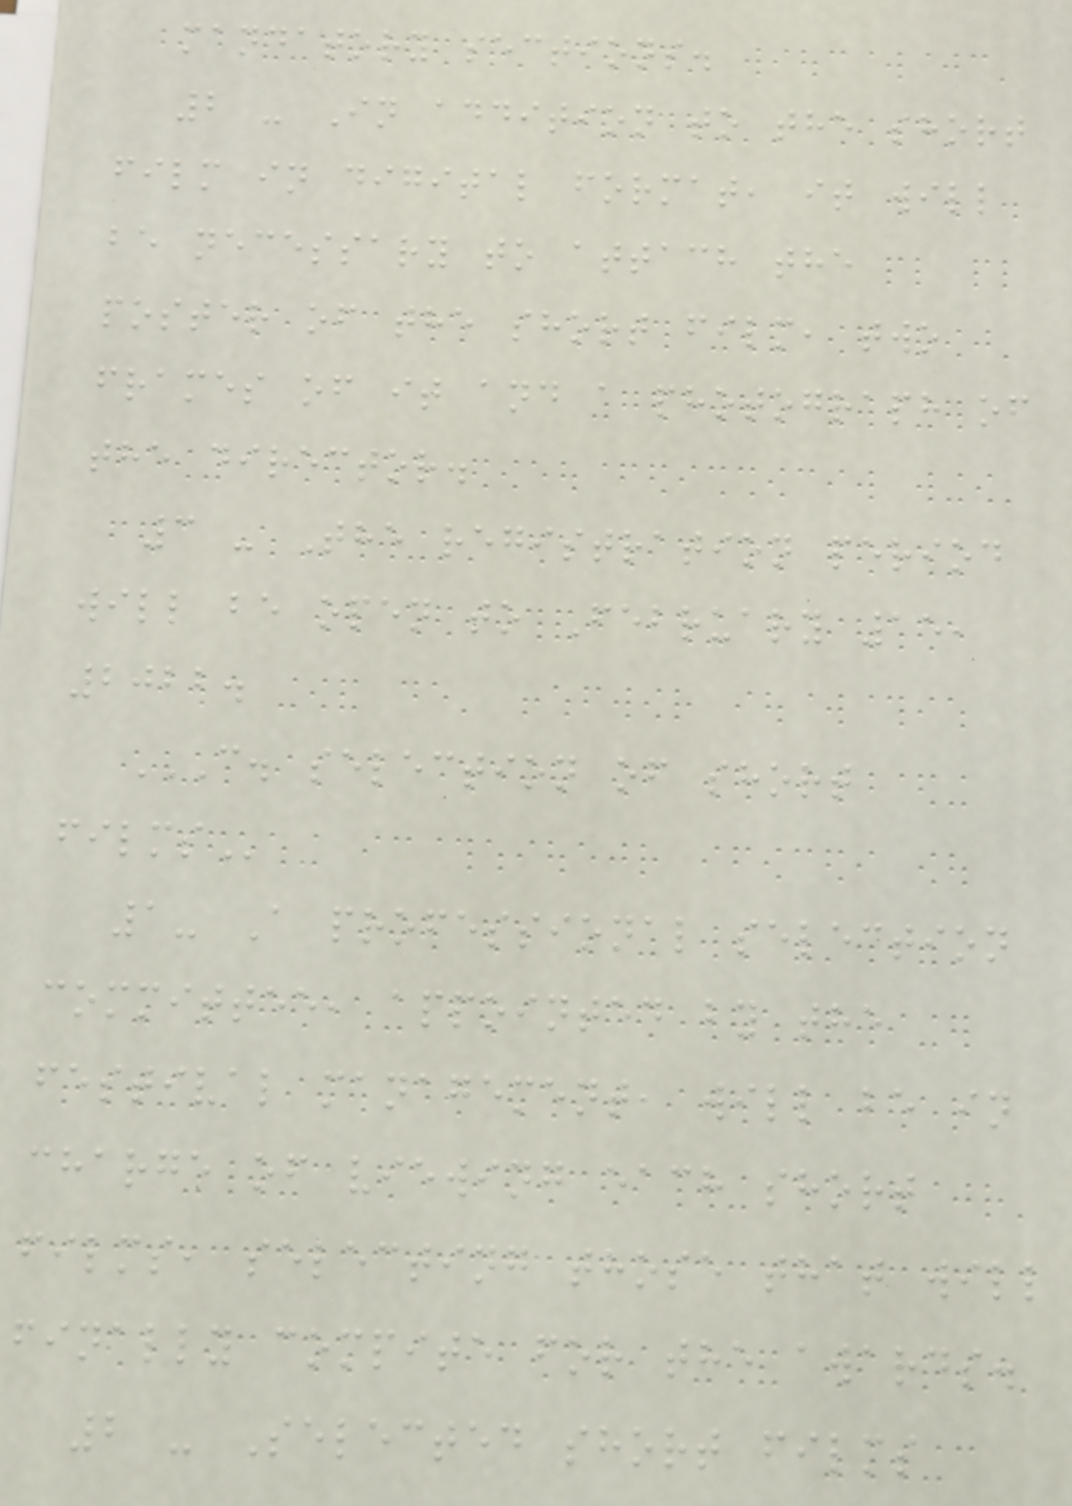mandatory sections.
2 - In addition to the short
film in digital format, it will
be necessary to attach the
poster of the short film, two
frames of it and a photograph of
the director.
3 - The registration period
will be open to February 15,
2022.
C. SELECTION OF SHORT
FILMS
1- A professional selection
committee, appointed by the
festival management, will be in
charge of viewing each short
films, selecting those that will
finally compite for the awards.
2 - Selected short films
